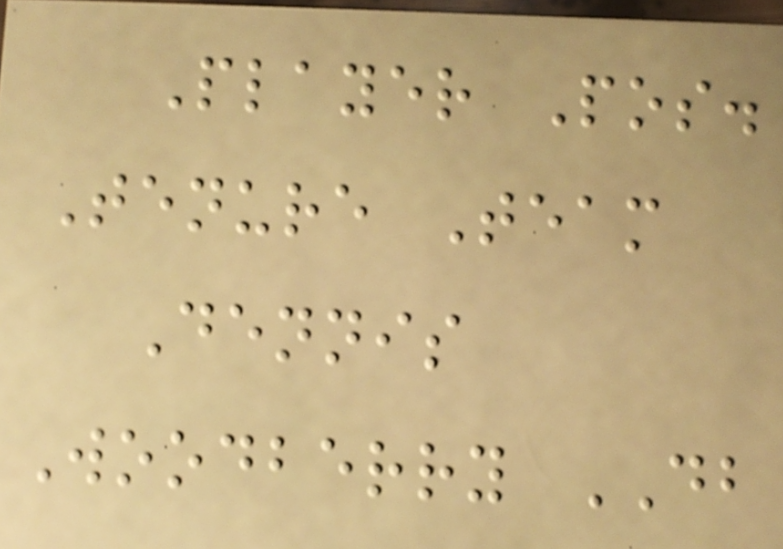Player Pos.
Tenure Team
Dennis
Woodberry DB
